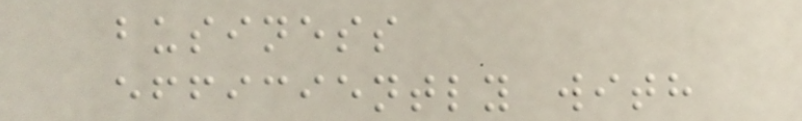business
efficiently with
